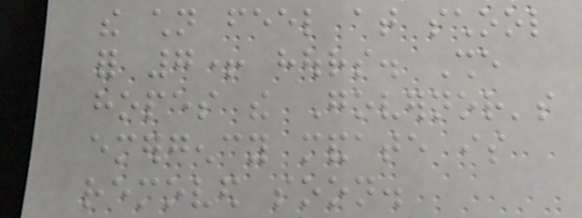the children feel at school
for 7+ hours. She
hopes the Governor's
emergency mandate is
removed soon.
